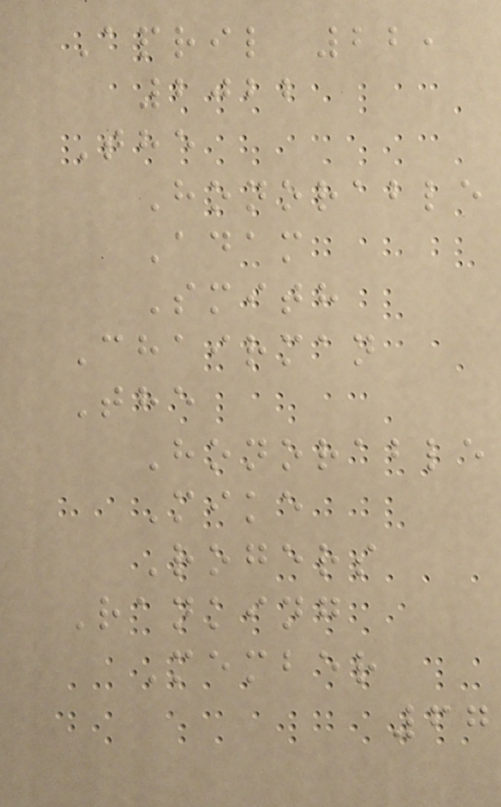April 22,
2022
The
Honorable
Adam
Smith
Chairman
The
Honorable
Mike
Rogers
Ranking
Member
67
